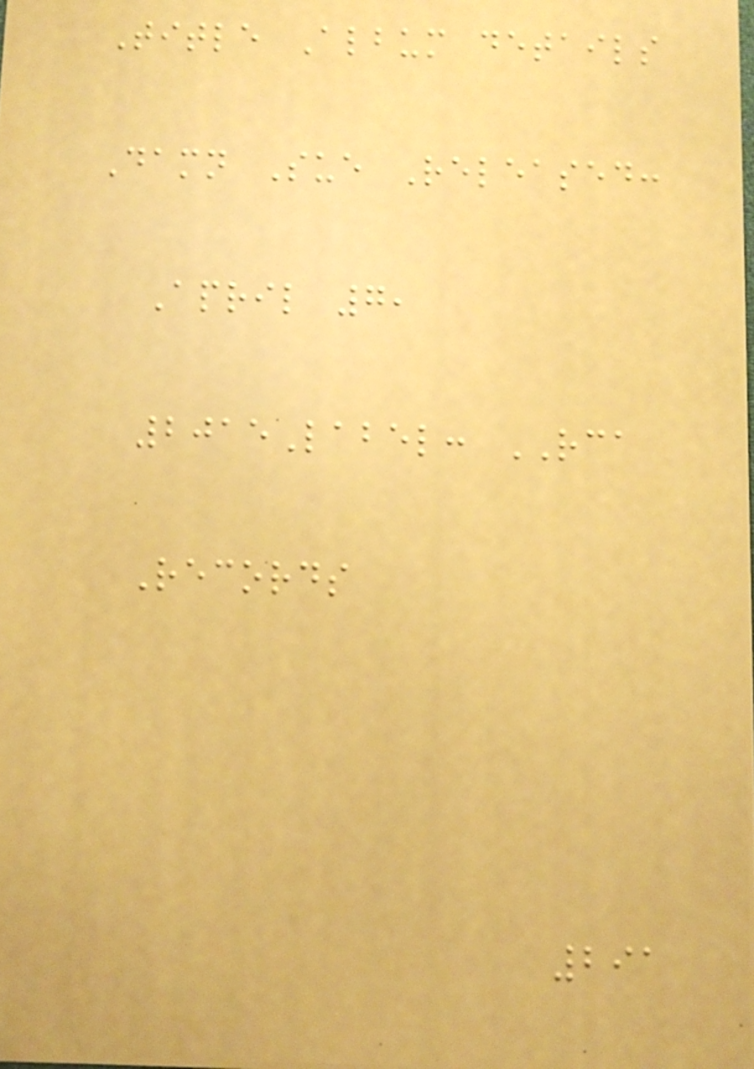Title Album details
Damn Sue Released:
April 7,
2015Label: RCA
Records
291
